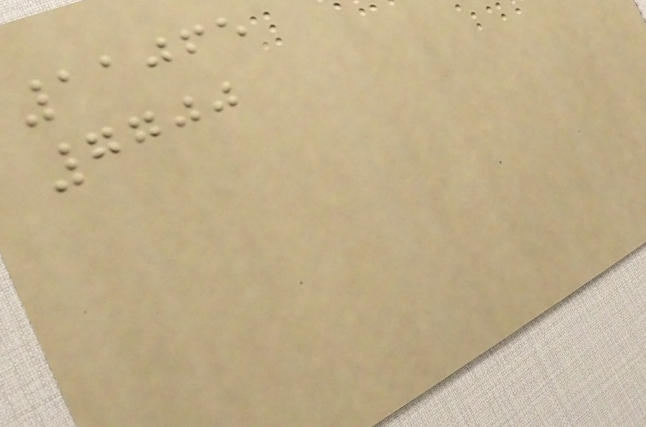11065
7700
